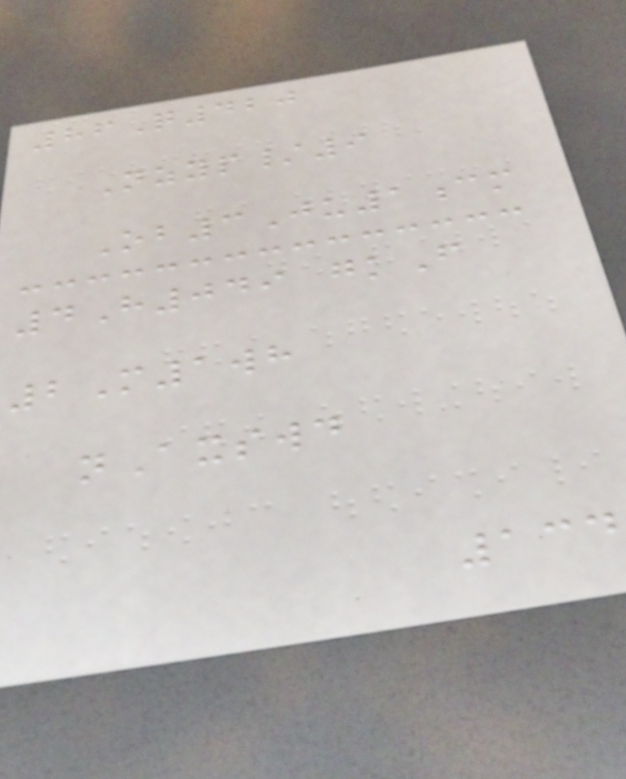86Q420
Nzyp/9
Ob3Ju1cm
4H049 gkF
2M1wh
nAxswd
134
